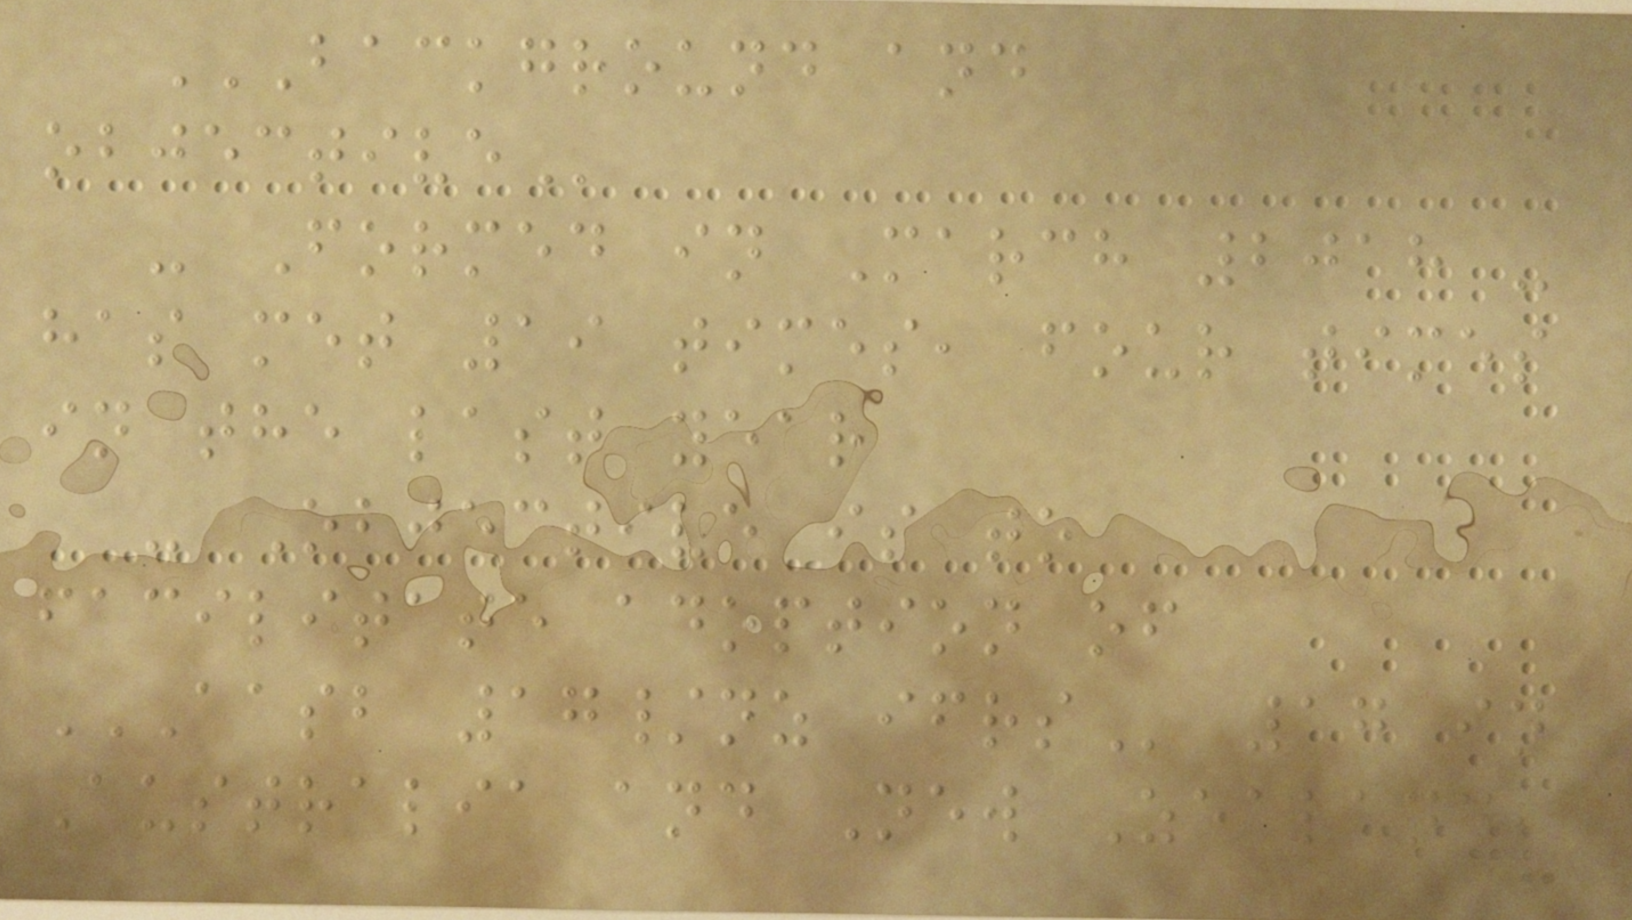BACKGROUND AND
OBJECTIVE
- Formed in March 2018 -
has met 19 times, four times
in the last year
- Objective is to
facilitate adoption of
AASB 17/NZ IFRS 17 in
Australia and New Zealand,
